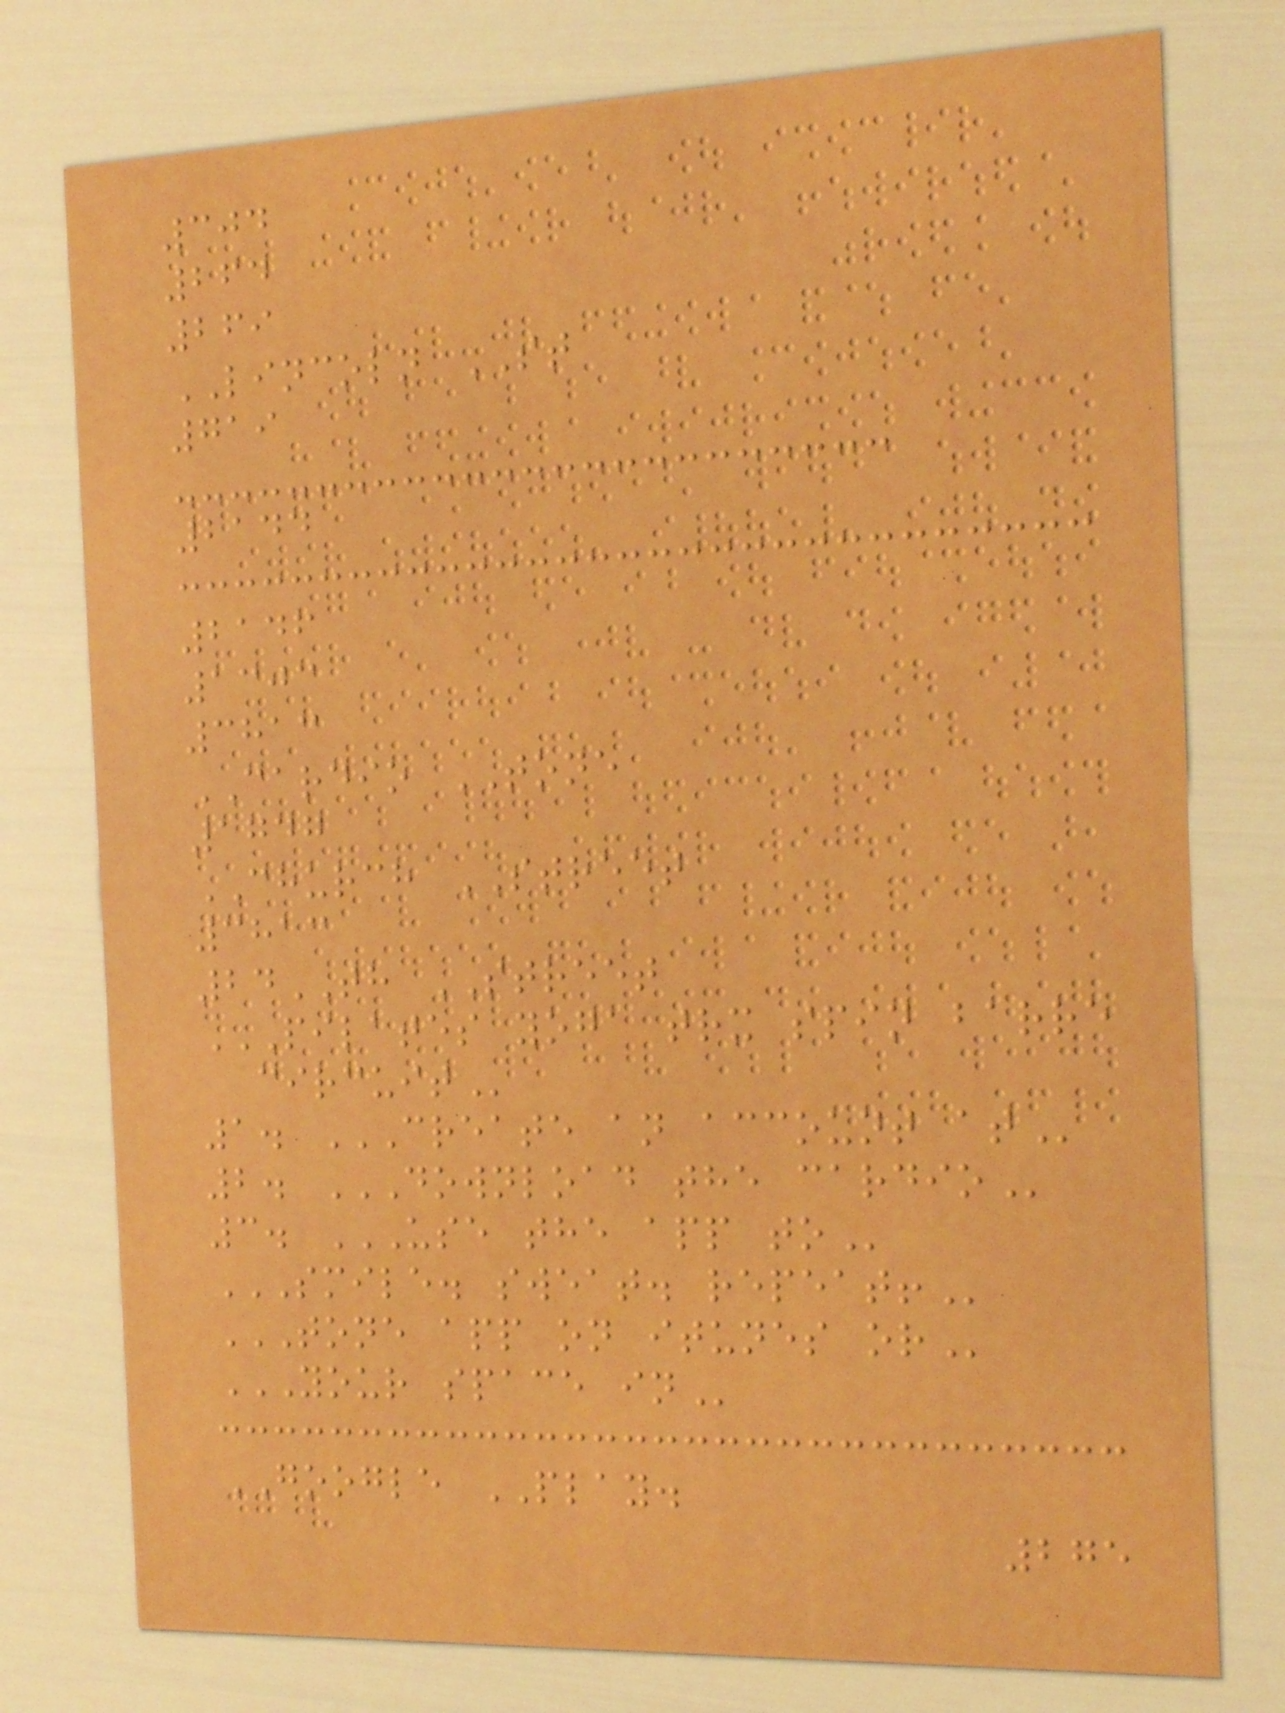304
264
269
LINCOLN ST
719
2144
2146
1303
3813
CARDIO TONE
1747
CHURCH STREET
3813
24TH STREET
PILATES YOGA TRX SPIN BARRE
CIRCUIT
1. CREATE AN ACCOUNT AT
2. DOWNLOAD THE CARDIO
3. USE THE APP TO
SMILE. SWEAT. REPEAT!
TONE APP ON ITUNES OR
YOUR SPACE IN
GOOGLE PLAY.
275
